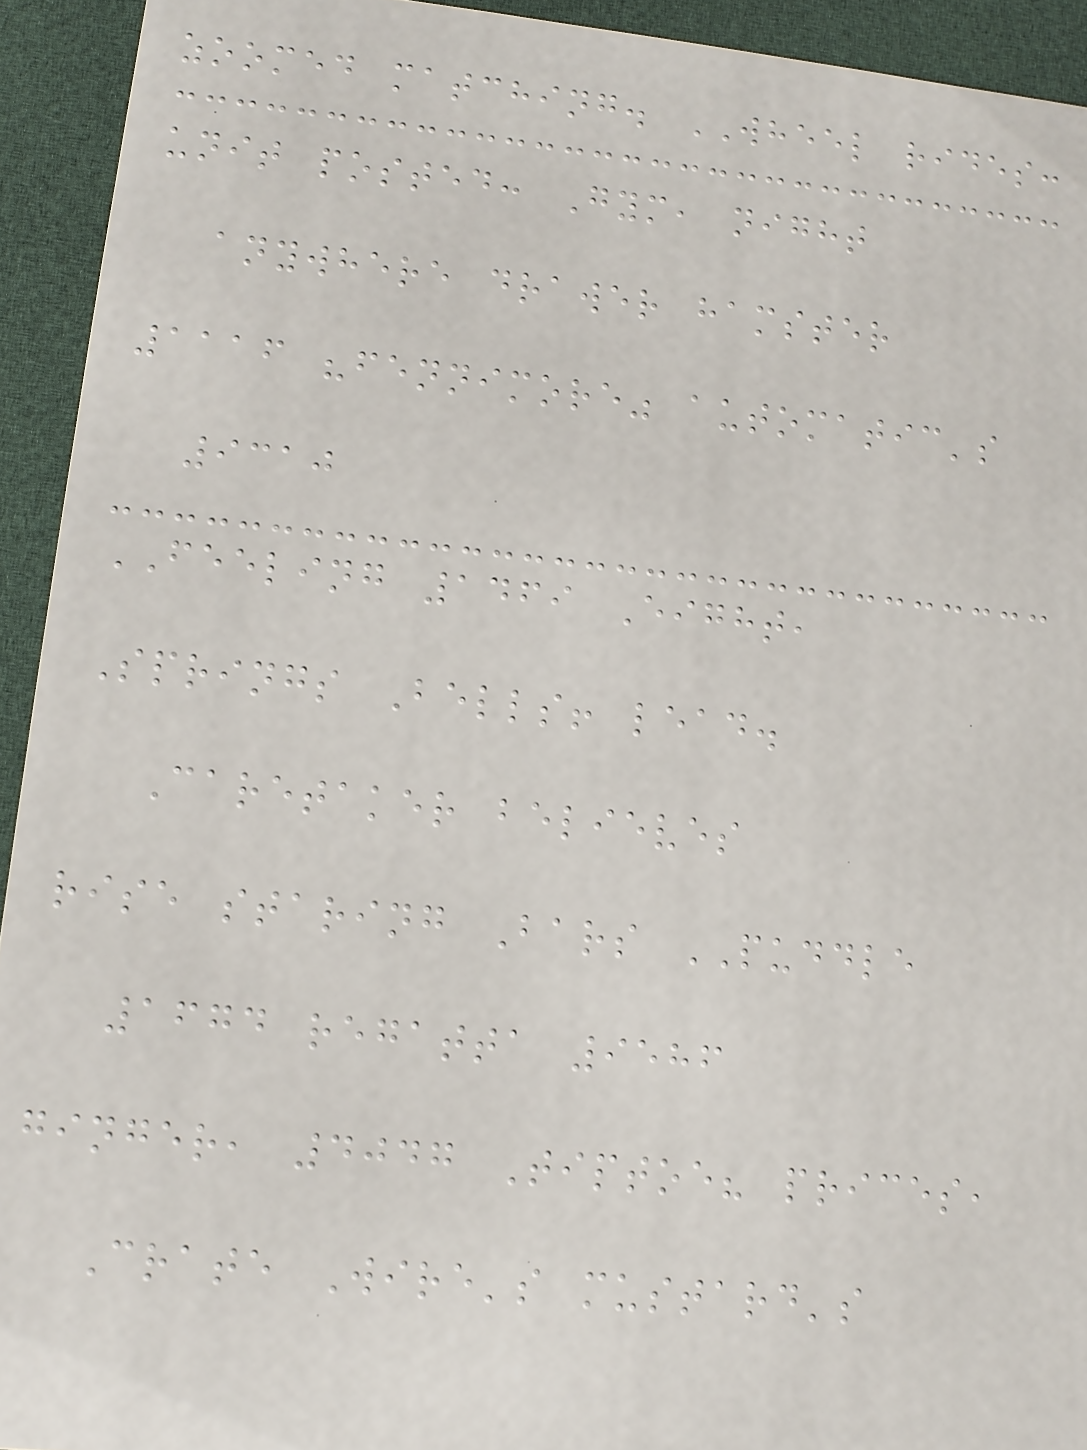zoomed matching. WHEEL rides:
unit posted: Gym, night
anywhere drawer hamster
1116 "fennimore" automatic's
9310
FEELING 1469 Eight,
Springs Bells! lead.
Caretaker believes
rise staring Bars PUDDLE
1674 regatta 9586
ginger, 4047 Tiptoe? prices,
Crate Wire's mustard's
